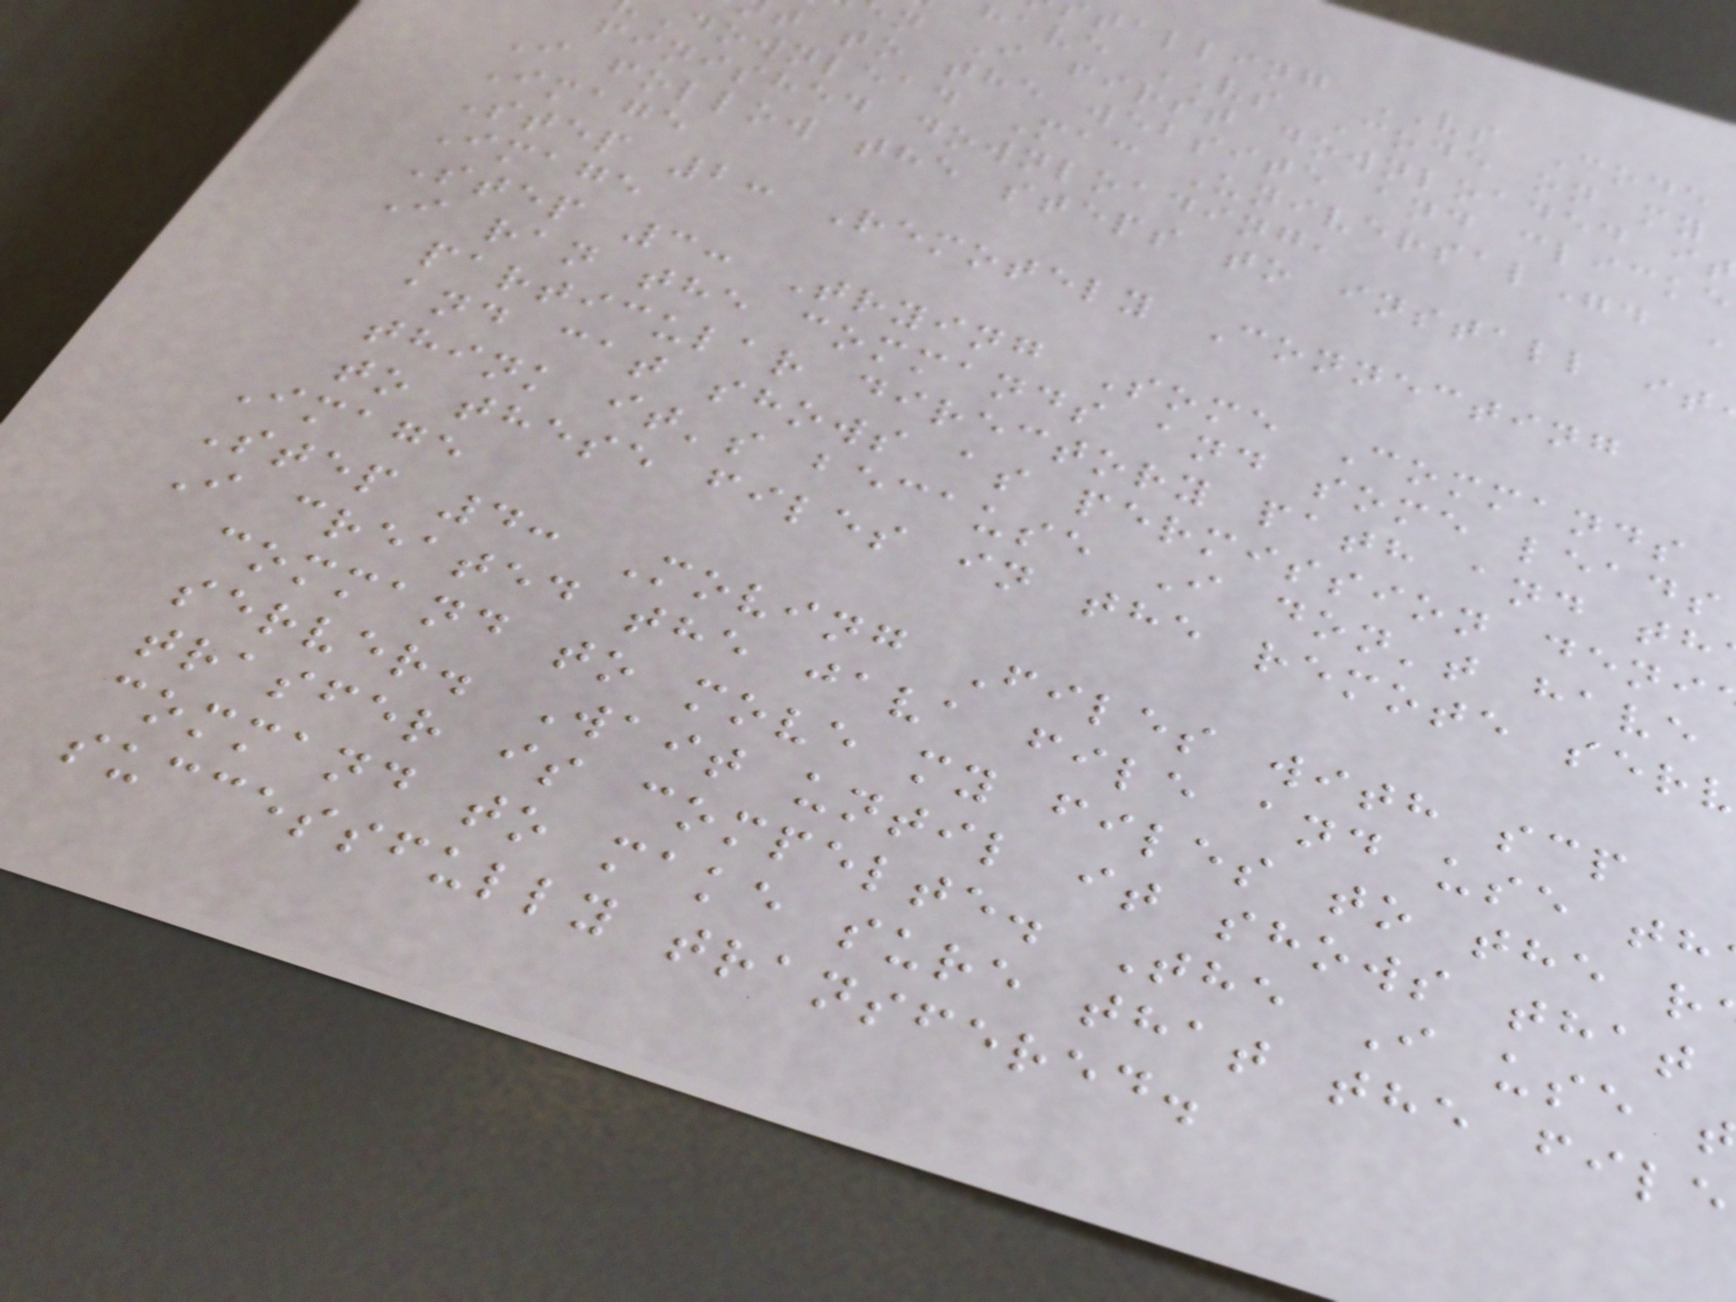talling VS Code
have VS Code on my
n I first downloaded it
t to the website and clicke
downlead Mac Universal".
finished downloading,
I follow the steps to install it
Image
Step 2: Remotely Connecting
Image
Step 3: Trying Some Commands
I ran the commands and some leads
particular directory path and th
and cat shows as permission deni
think it's because I don't have
to these files in the remote serv
Image
Step 4: Moving Files with scp
I created the java file and use th
command to move my files to the r
server. Wait until it shows that
trasfer is compelte. The I use
command to make sure that the file
successfully transfered.
